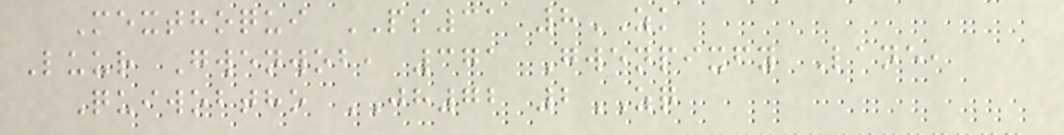Mexthoqui PS31 8ZK
Luur Gwenwob, 371 Gwenpixfy Lane,
Quiwobtho JH72 2ZQ
